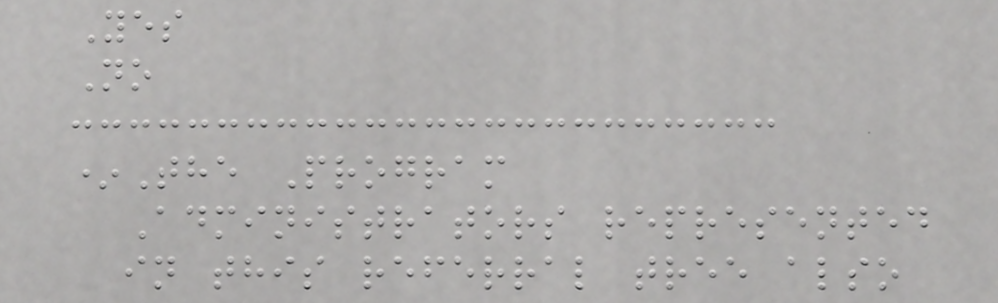Yes
No
*The Program
Administrators represented
in this referral tree also
